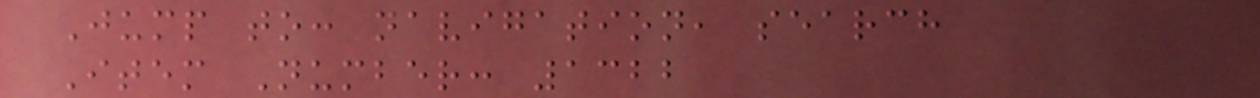Jump to: navigation, search
Item Number: 1322
